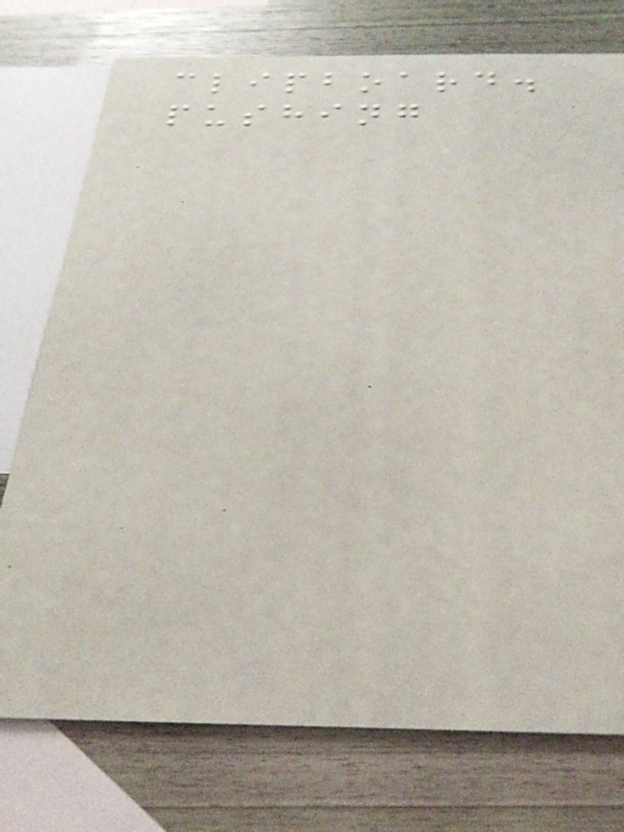clipboard.
pushing
